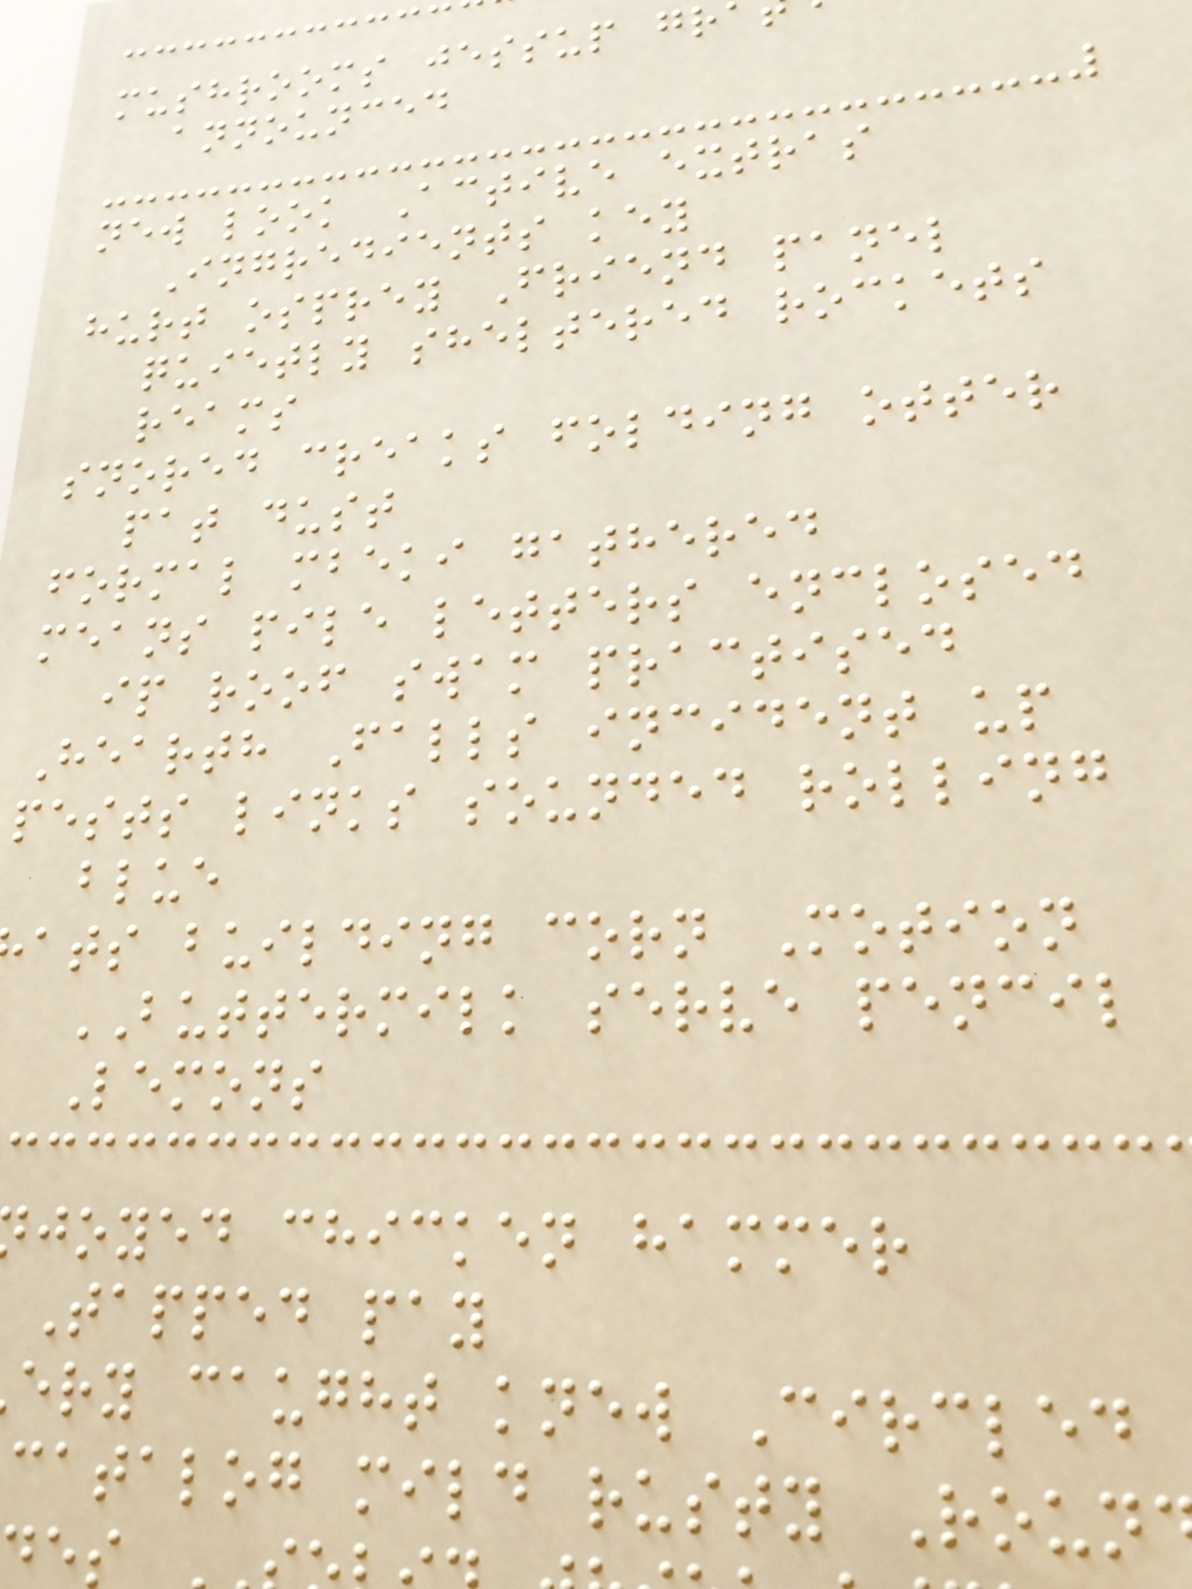mushrooms jessup gr
announced
new look Active extras
Ingredients key
hurt osprey Friend panel
quietly sheltered rockets
reams
snored creaks folding otter
pat dust
formal mbeki gathered
means pile letters enclosed
ip roof swam practised
Hearth Falls incident up
pests links sounded rolling
blue
ats building corn Motion
BUTTERMILK serve pencil
Lemons
joyed chicken hammer
Tapped pay
ery caught knew Circled
catalog mild rusty Roun
